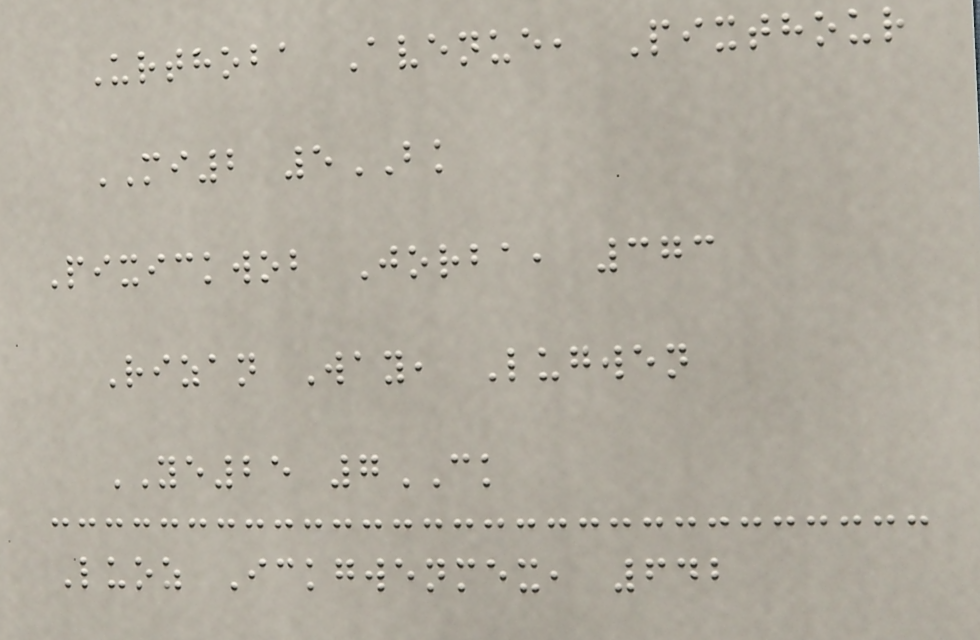Urthoba Avenue, Pixthour
MI2 5BK
Pixickwob Jorba, 373
Rizan Way, Lugwen
YE25 7CK
Luoz Ickgwenmex, 642
